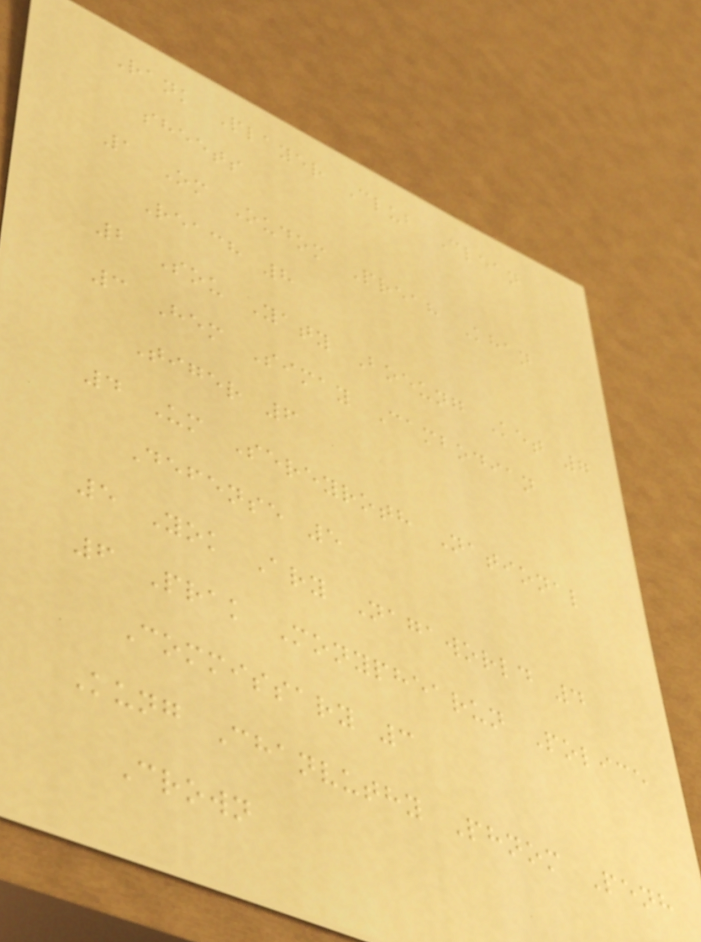Rank Player Club Clean
sheets
1 Om Oudom Preah Khan
Reach 8
2 Sou Yaty Boeung Ket 7
3 Hem Simay Cambodian
Tiger 6
4 Um Sereyroth National
Defense 5
5 Yok Ary Nagaworld 4
6 Prak Monyphearun Police
Commissary 3
Kung Chanvuthy Phnom Penh
Crown
